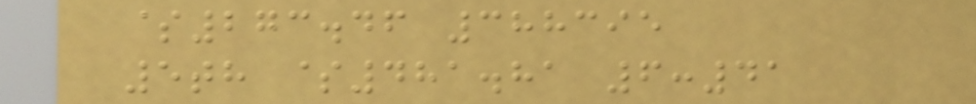$273.46 388395
5th $481.81 6:41
